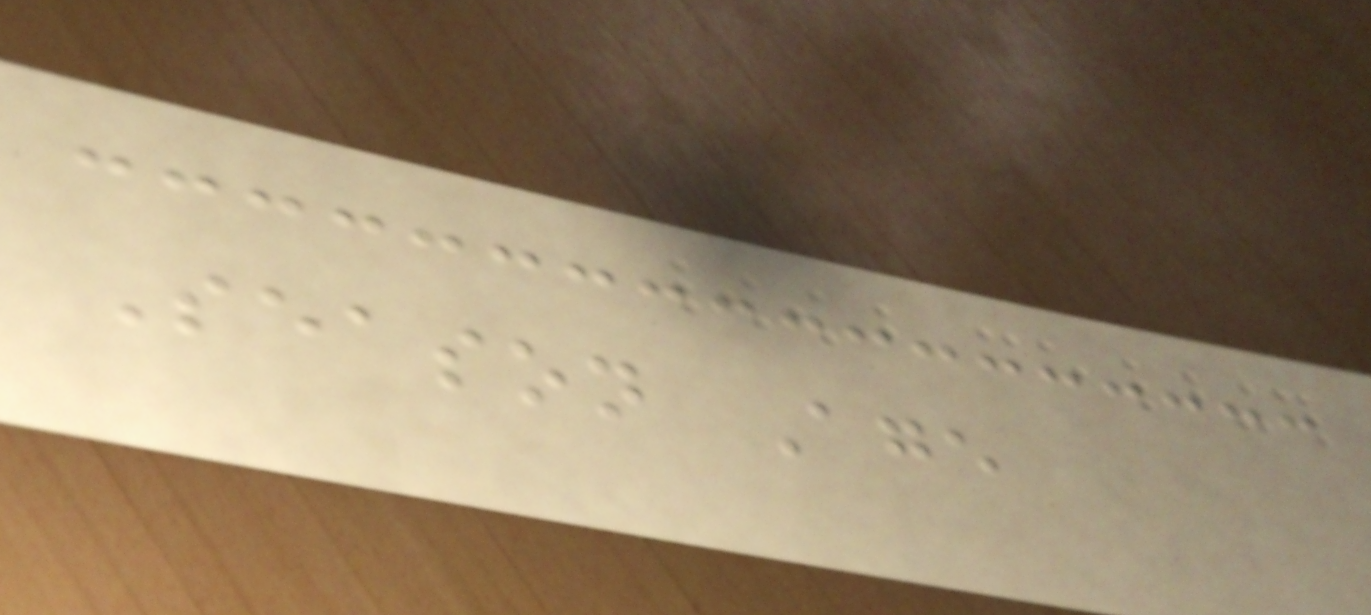Season Age
